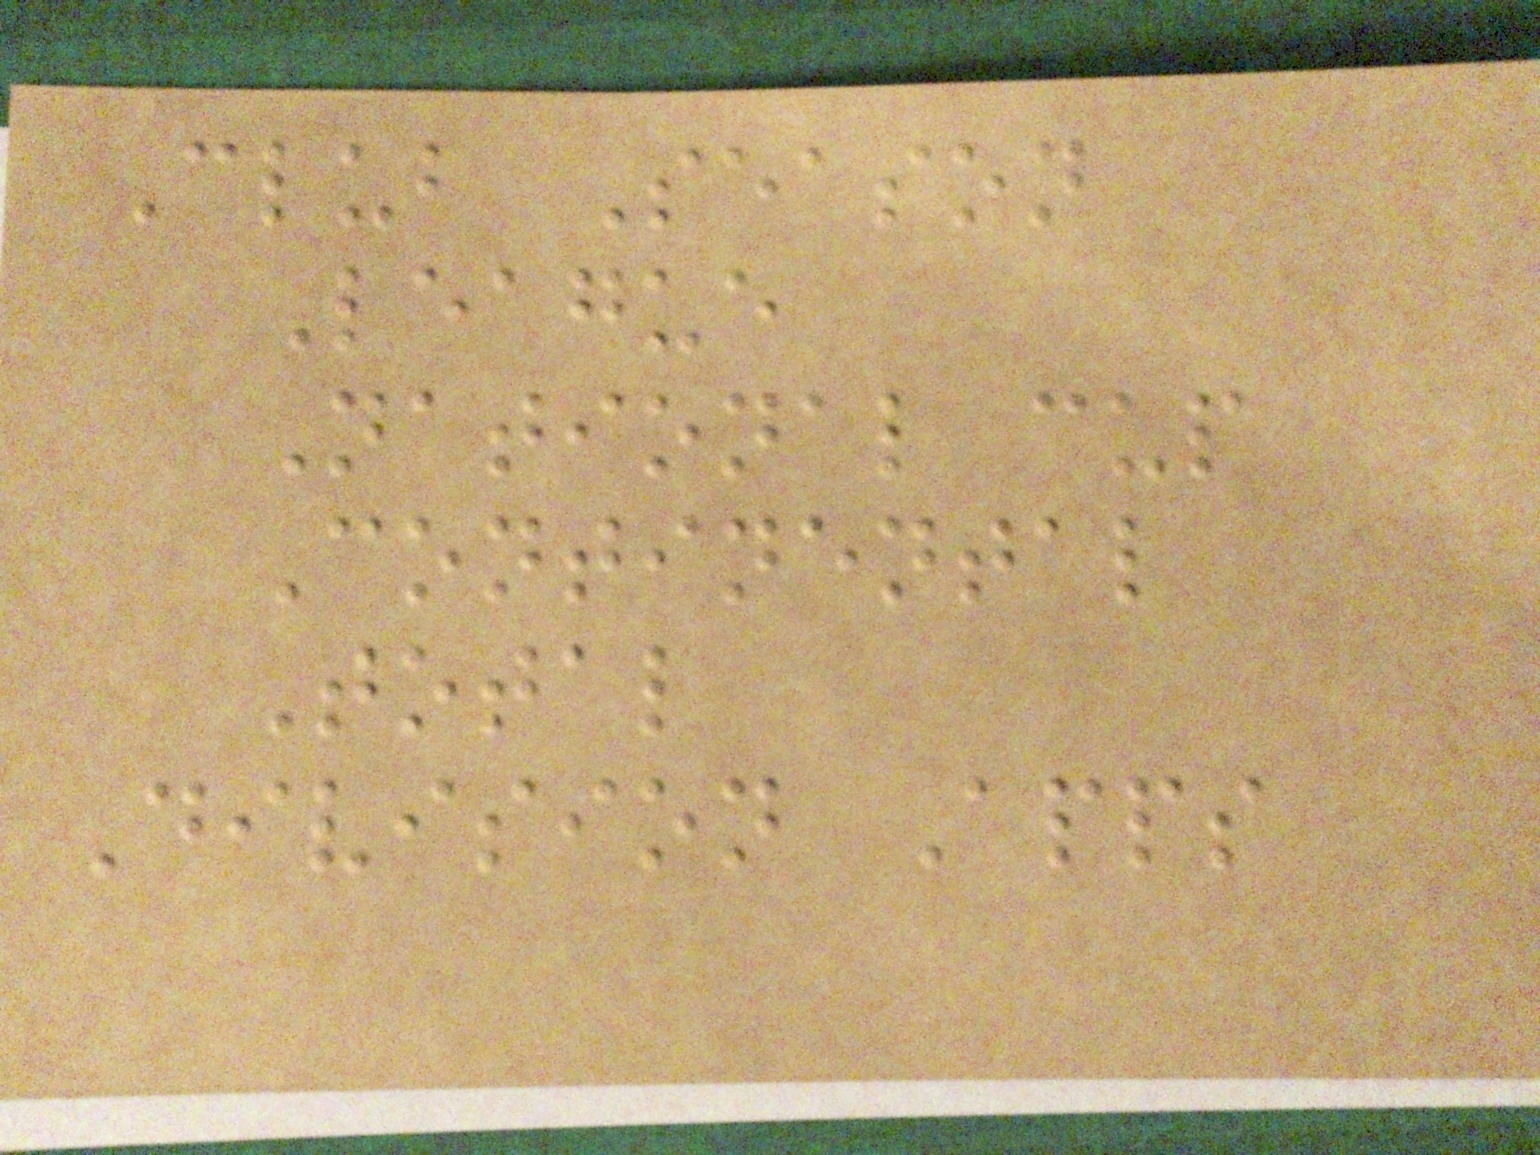Club Season
League
National cup
Continental
Total
Division Apps
